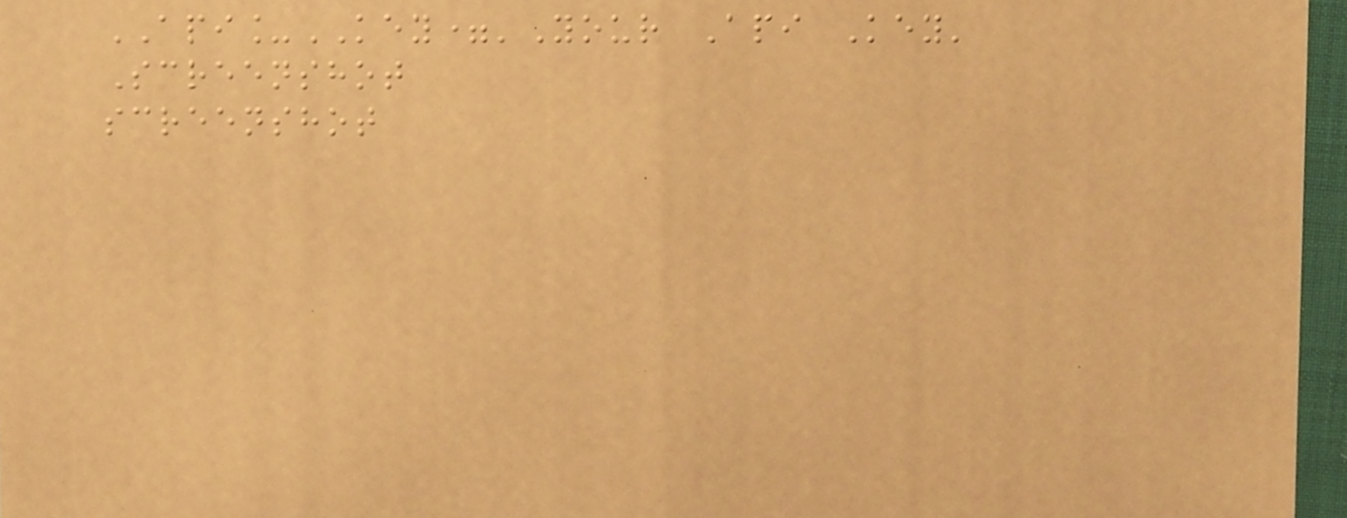API_KEY='Your Api Key'
Screenshot
screenshot
